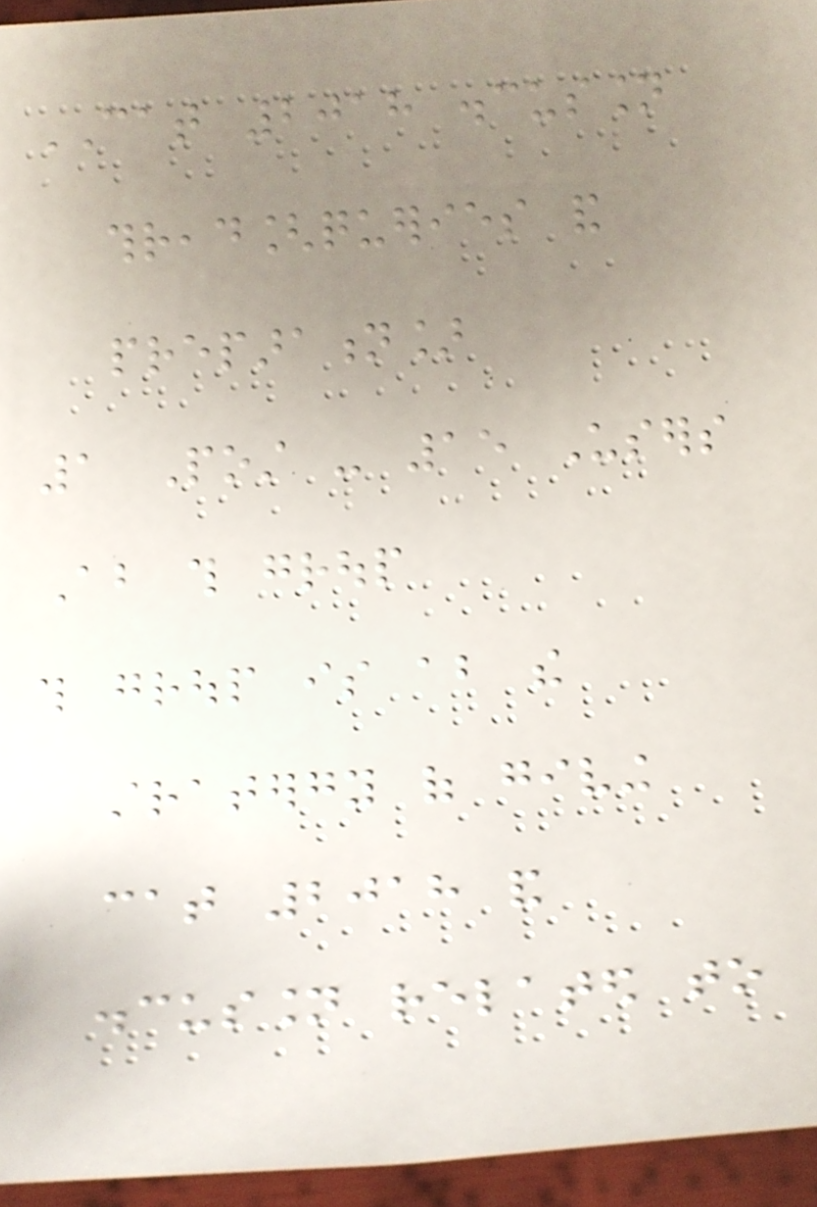CAT 2018 discussion
thread[queries and
preparation]
1 Post - 15 Users
About this group
this group is about the
stratergy of giving
cat 2018 and
discussion related to
